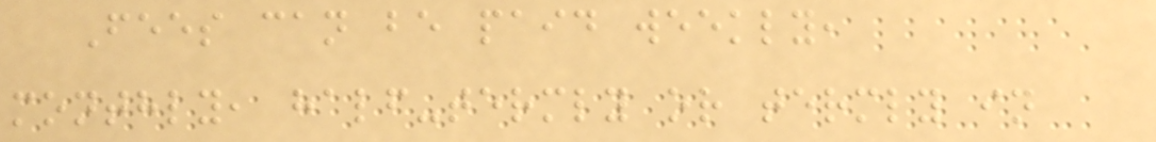Fees can be paid weekly,
monthly, half-termly or termly in
